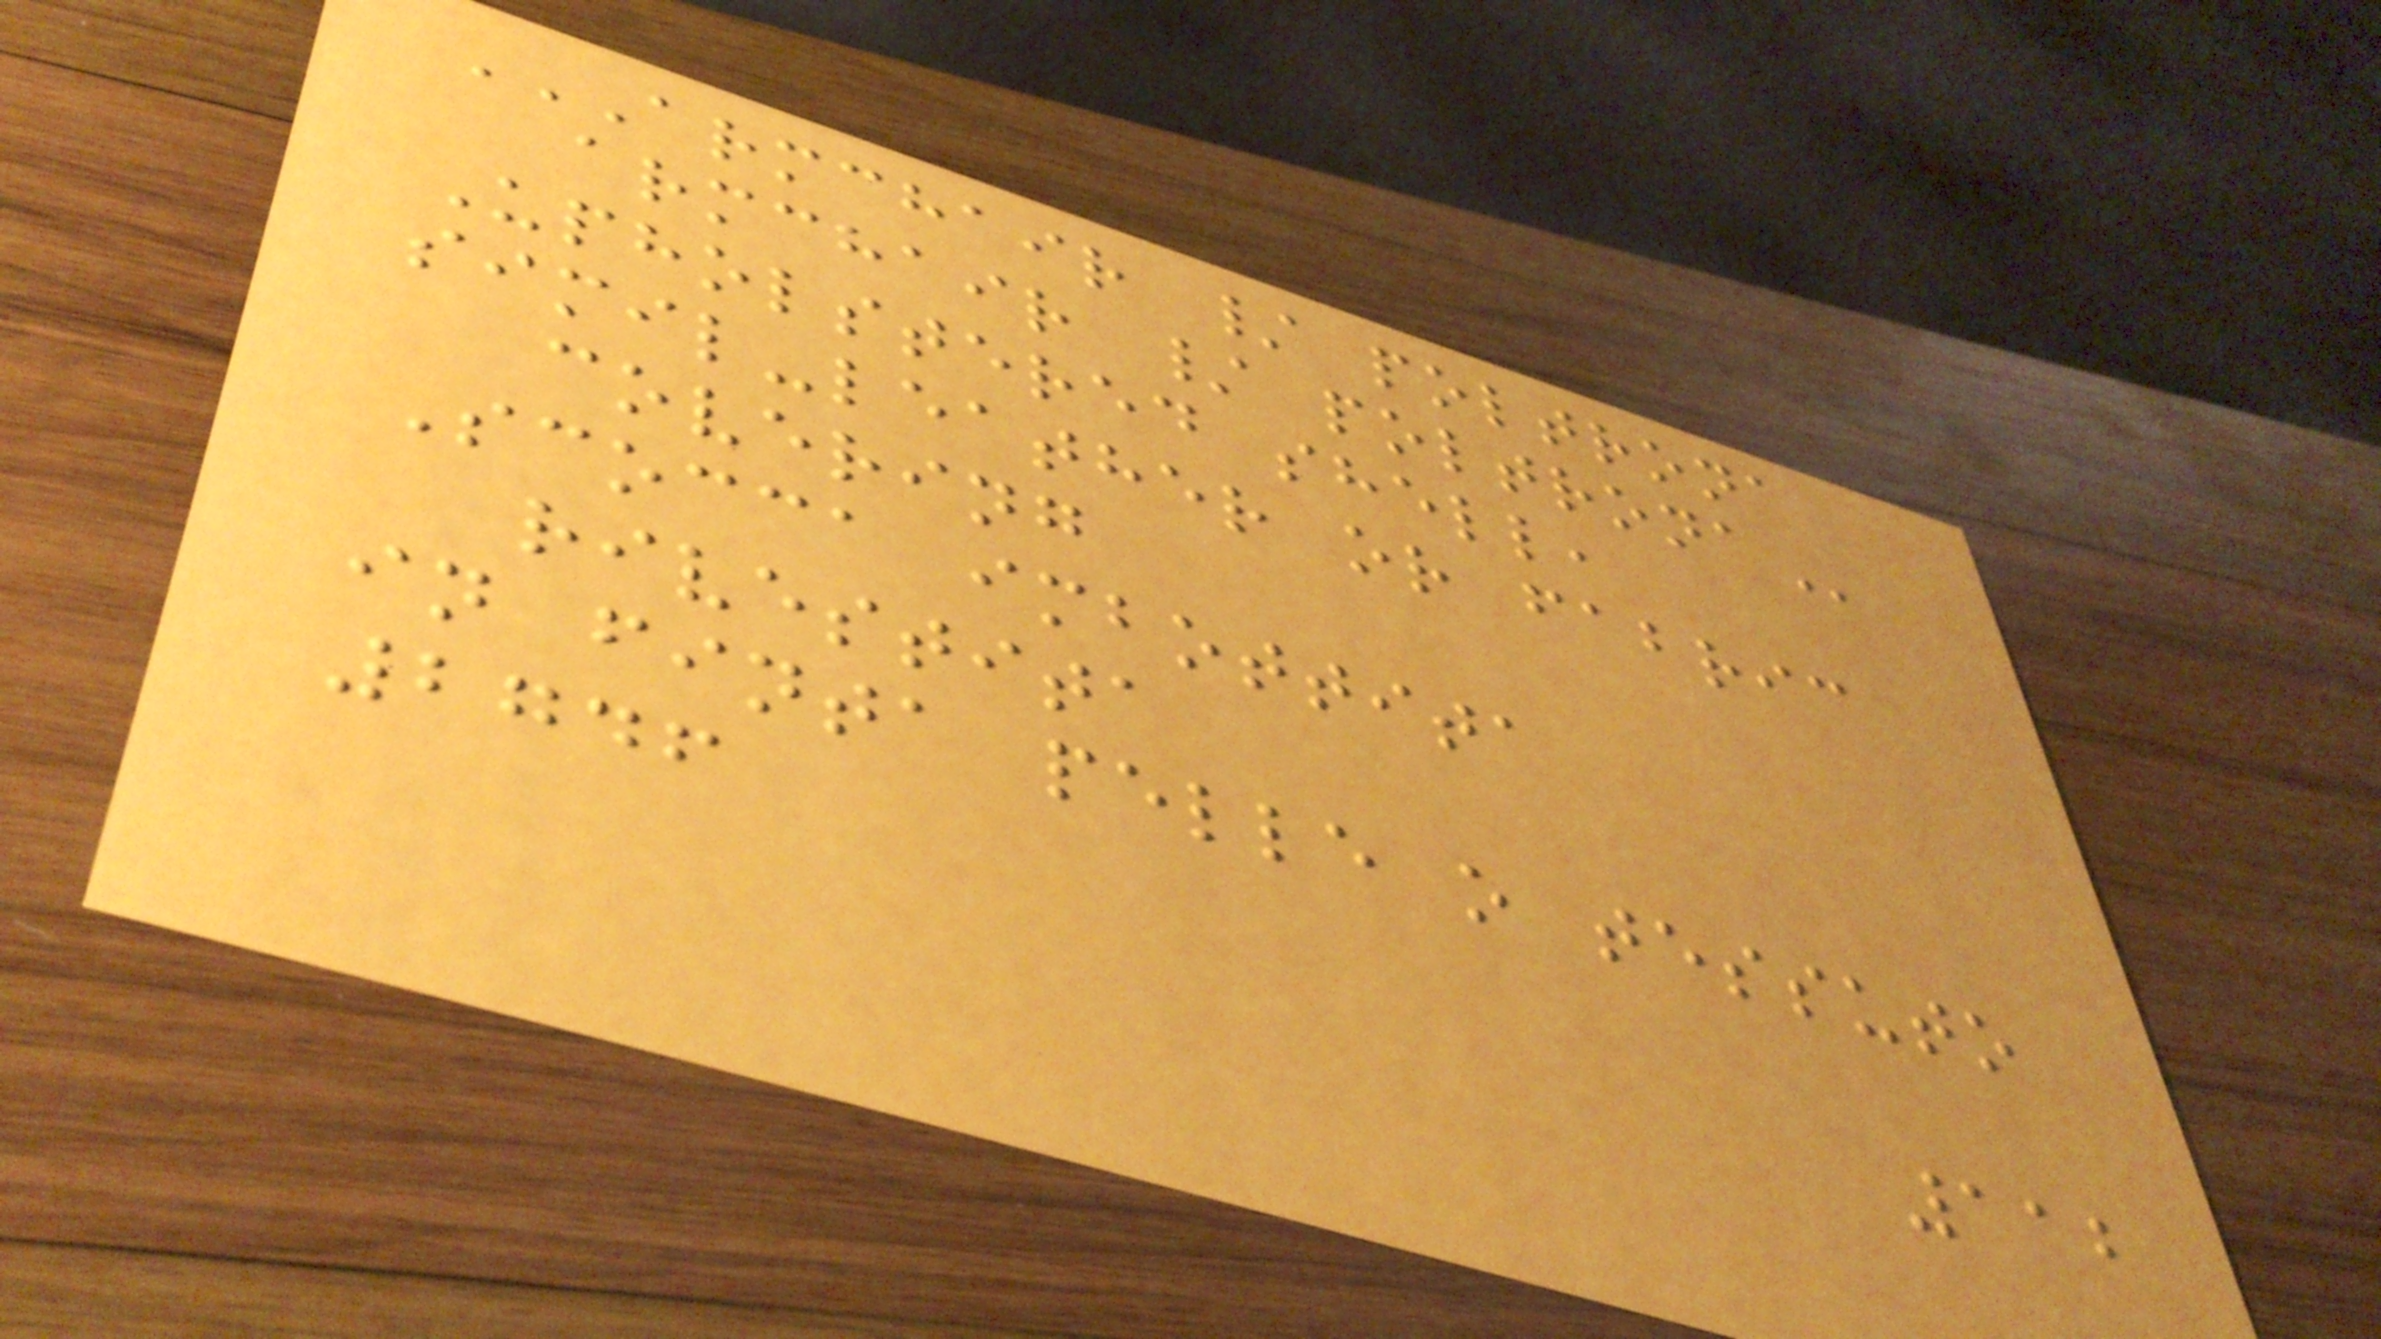ARMCHAIR / POLTRONA
ARMCHAIR / POLTRONA
Upholstered shell,
simil-leather or fabric
covering
Scocca imbottita
rivestita
in finta pelle o tessuto
2746
112
